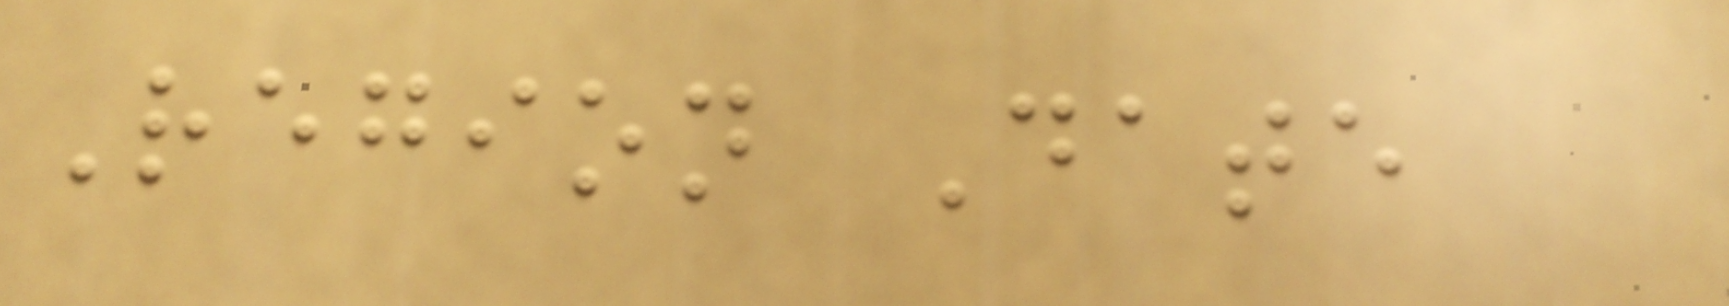Region Date
